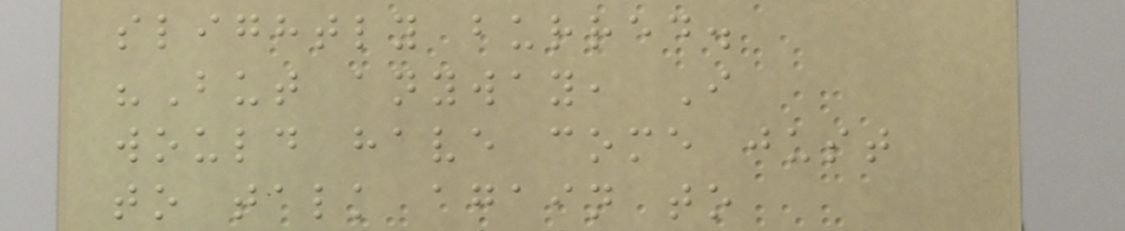slightly burred.
"But anyway, I
would have come just
to talk again to
